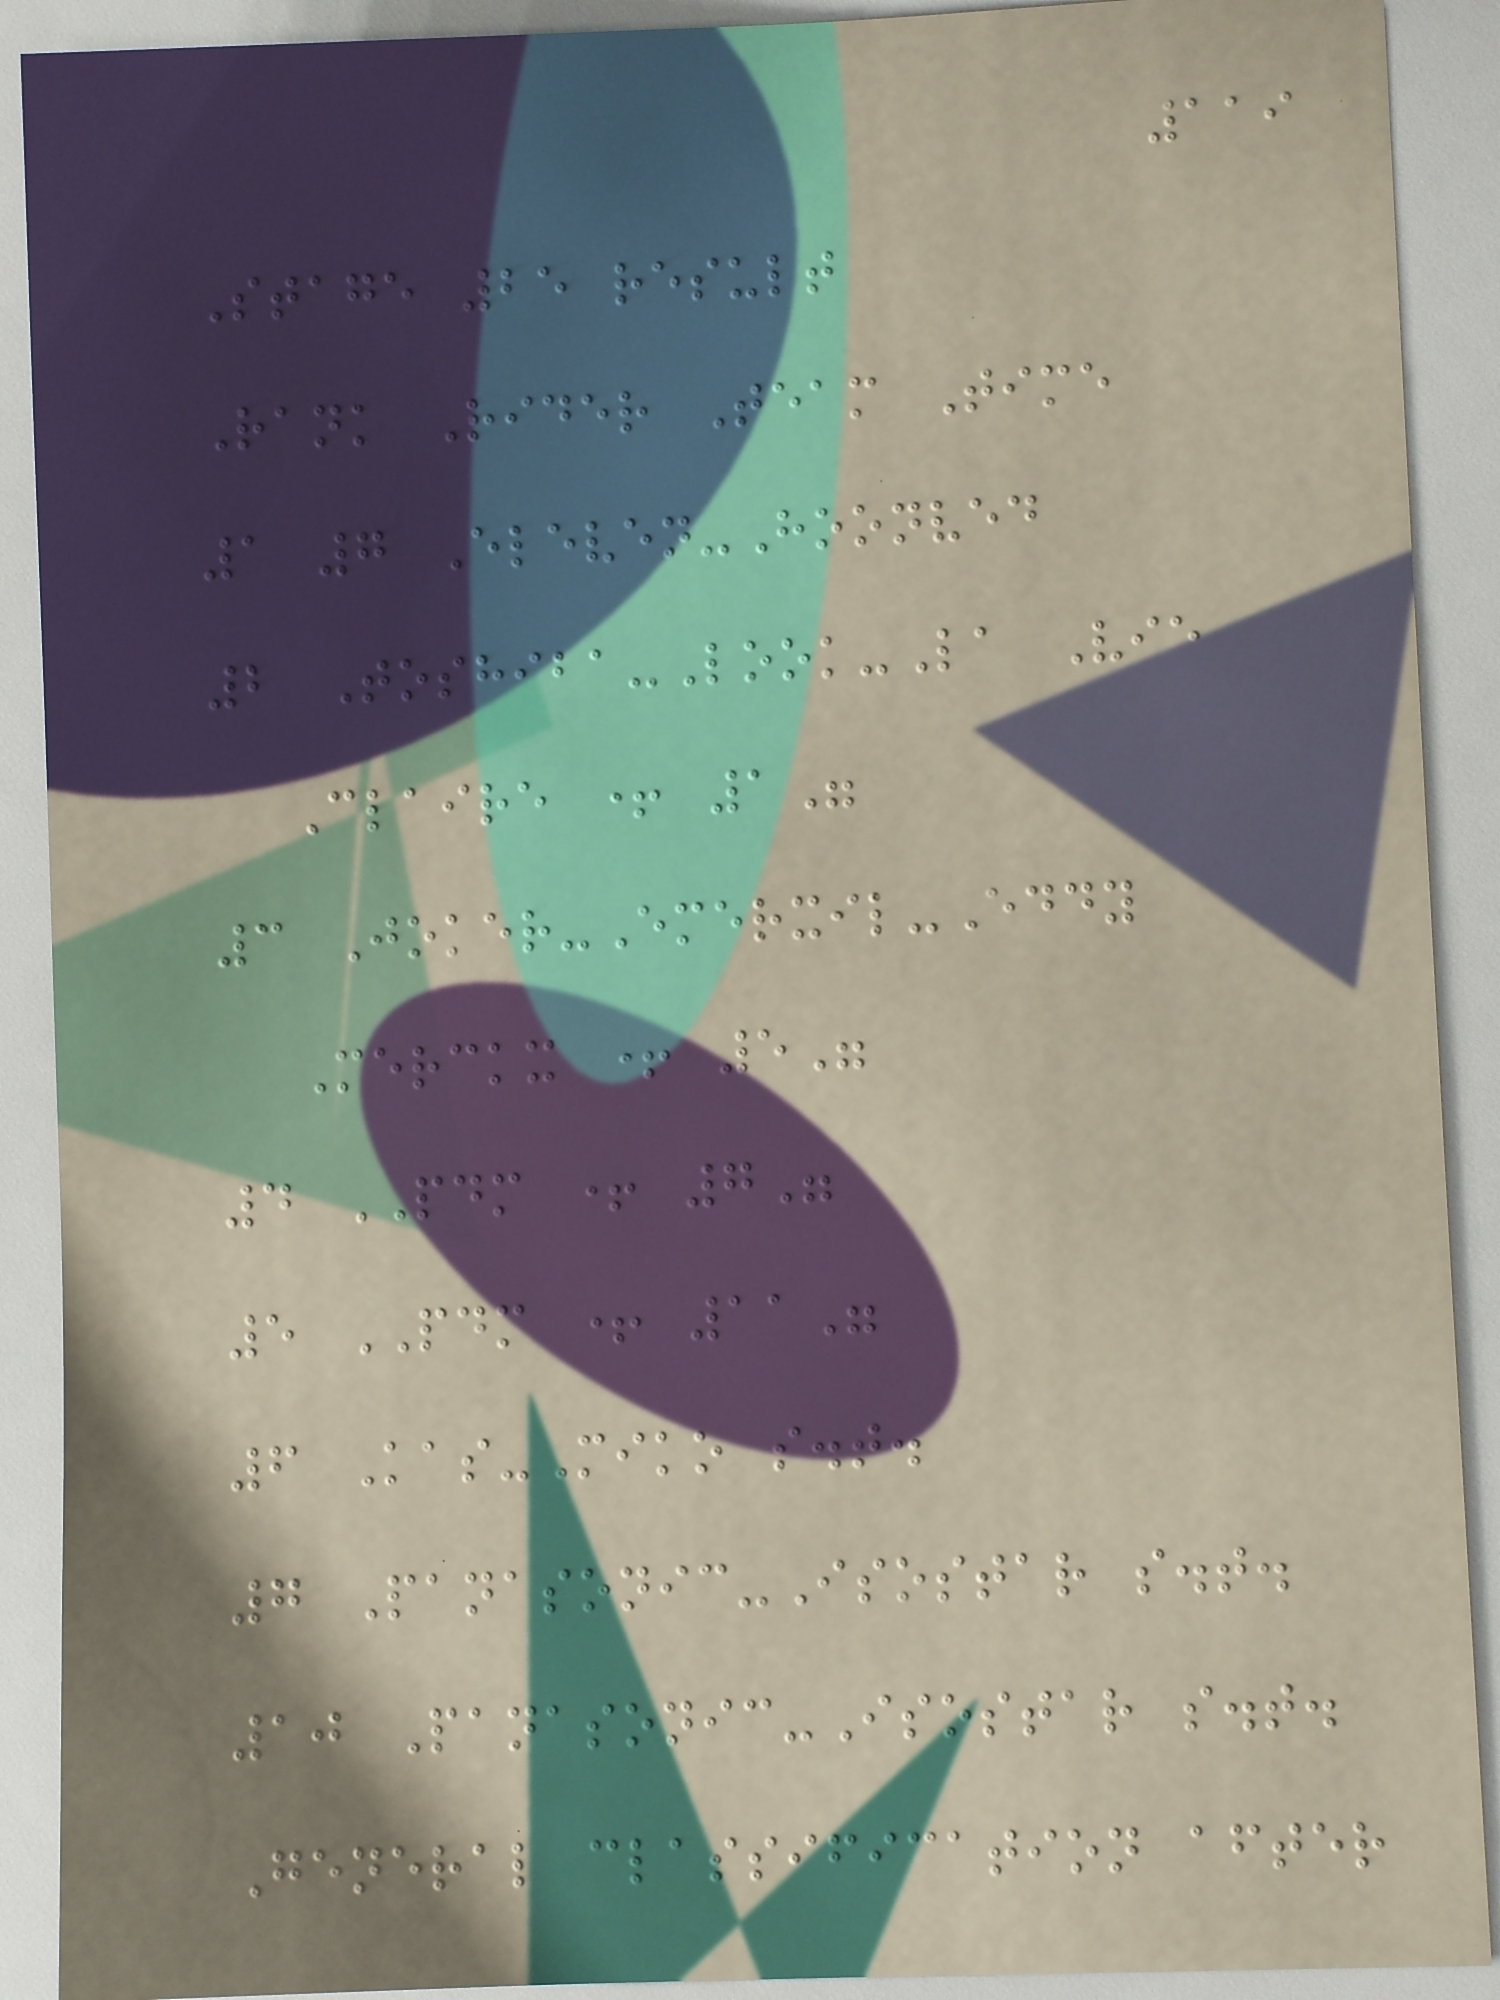119
Stage 25 result
Rank Rider Team Time
1 7 Eleven-Hoonved
2 Toshiba-Look-La Vie
Claire + 1"
3 Joker-Emerxil-Eddy
Merckx + 5"
4 PDM + 7"
5 PDM + 11"
6 Kas-Miko s.t.
7 Panasonic-Isostar s.t.
10 Panasonic-Isostar s.t.
General classification after
